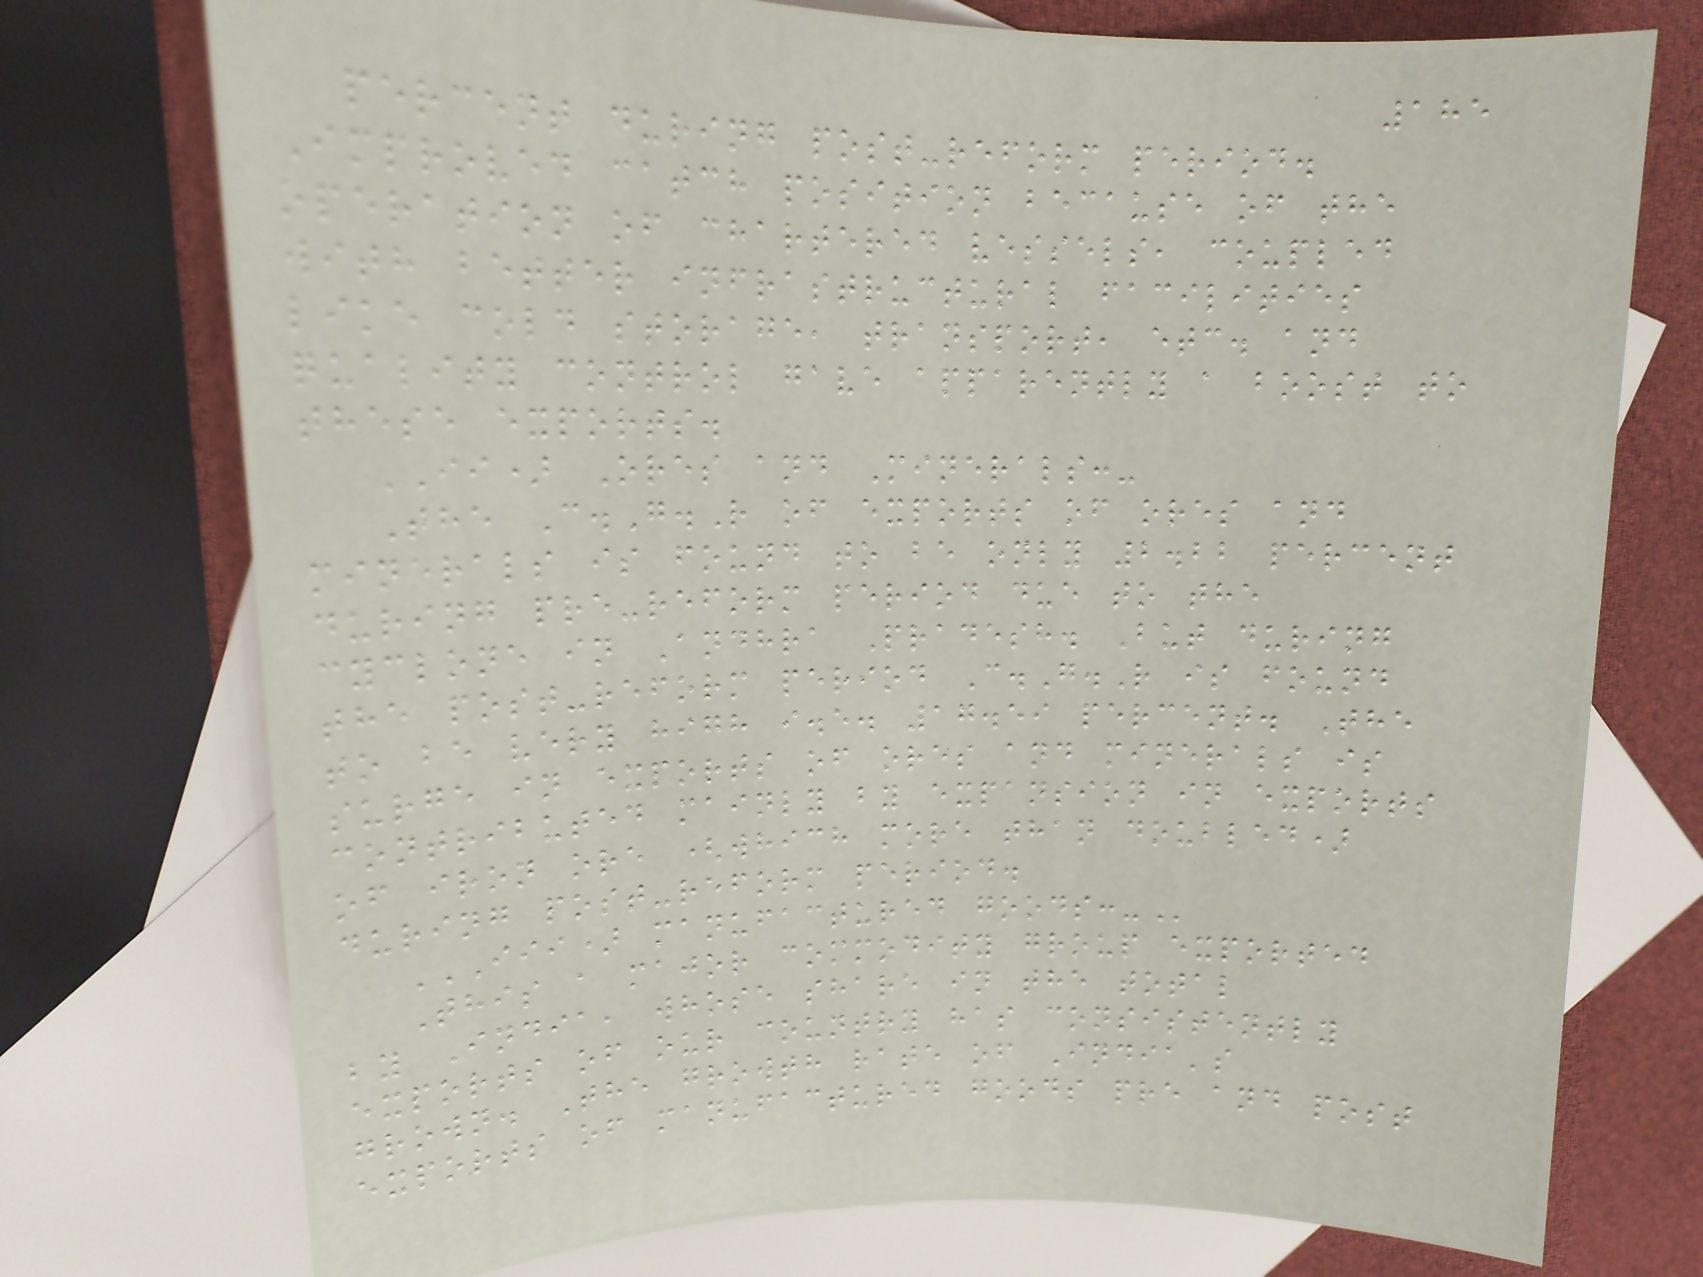185
percent during post-reform period.
Improved catch position because of the
operation of chartered vessels, coupled
with better infrastructural facilities
like cold storage, transport, etc. and
quality control gave apparently a boost to
these exports.
II) Ores and Minerals:-
The C.G.R of exports of ores and
minerals is found to be only 2.22 percent
during pre-reform period due to the
cyclone in Andhra Pradesh. But during
the post-reform period C.G.R is found
to be very high i.e. 17.59 percent. The
surge in exports of ores and minerals is
contributed mainly by expansion in exports
of iron ore (which more than doubled)
during post-reform period.
III) MANUFACTURED GOODS:-
This a major commodity group exported
by India, whose share in the total
exports of our country has consistently
grown. The growth rate of India's
exports of manufactured goods pre and post
